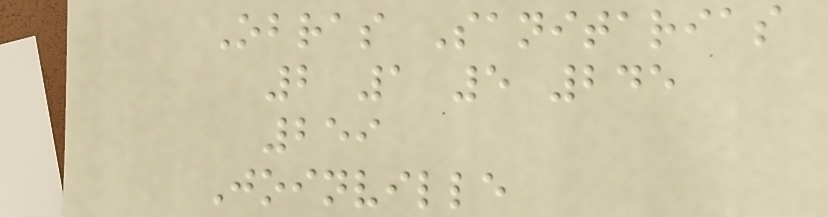Obras Sanitarias
2 1 5 245
259
Joinville
